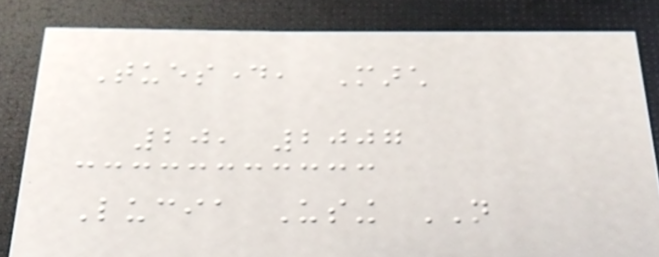Tuesday, March
20, 2007
Lucia Using NOT
